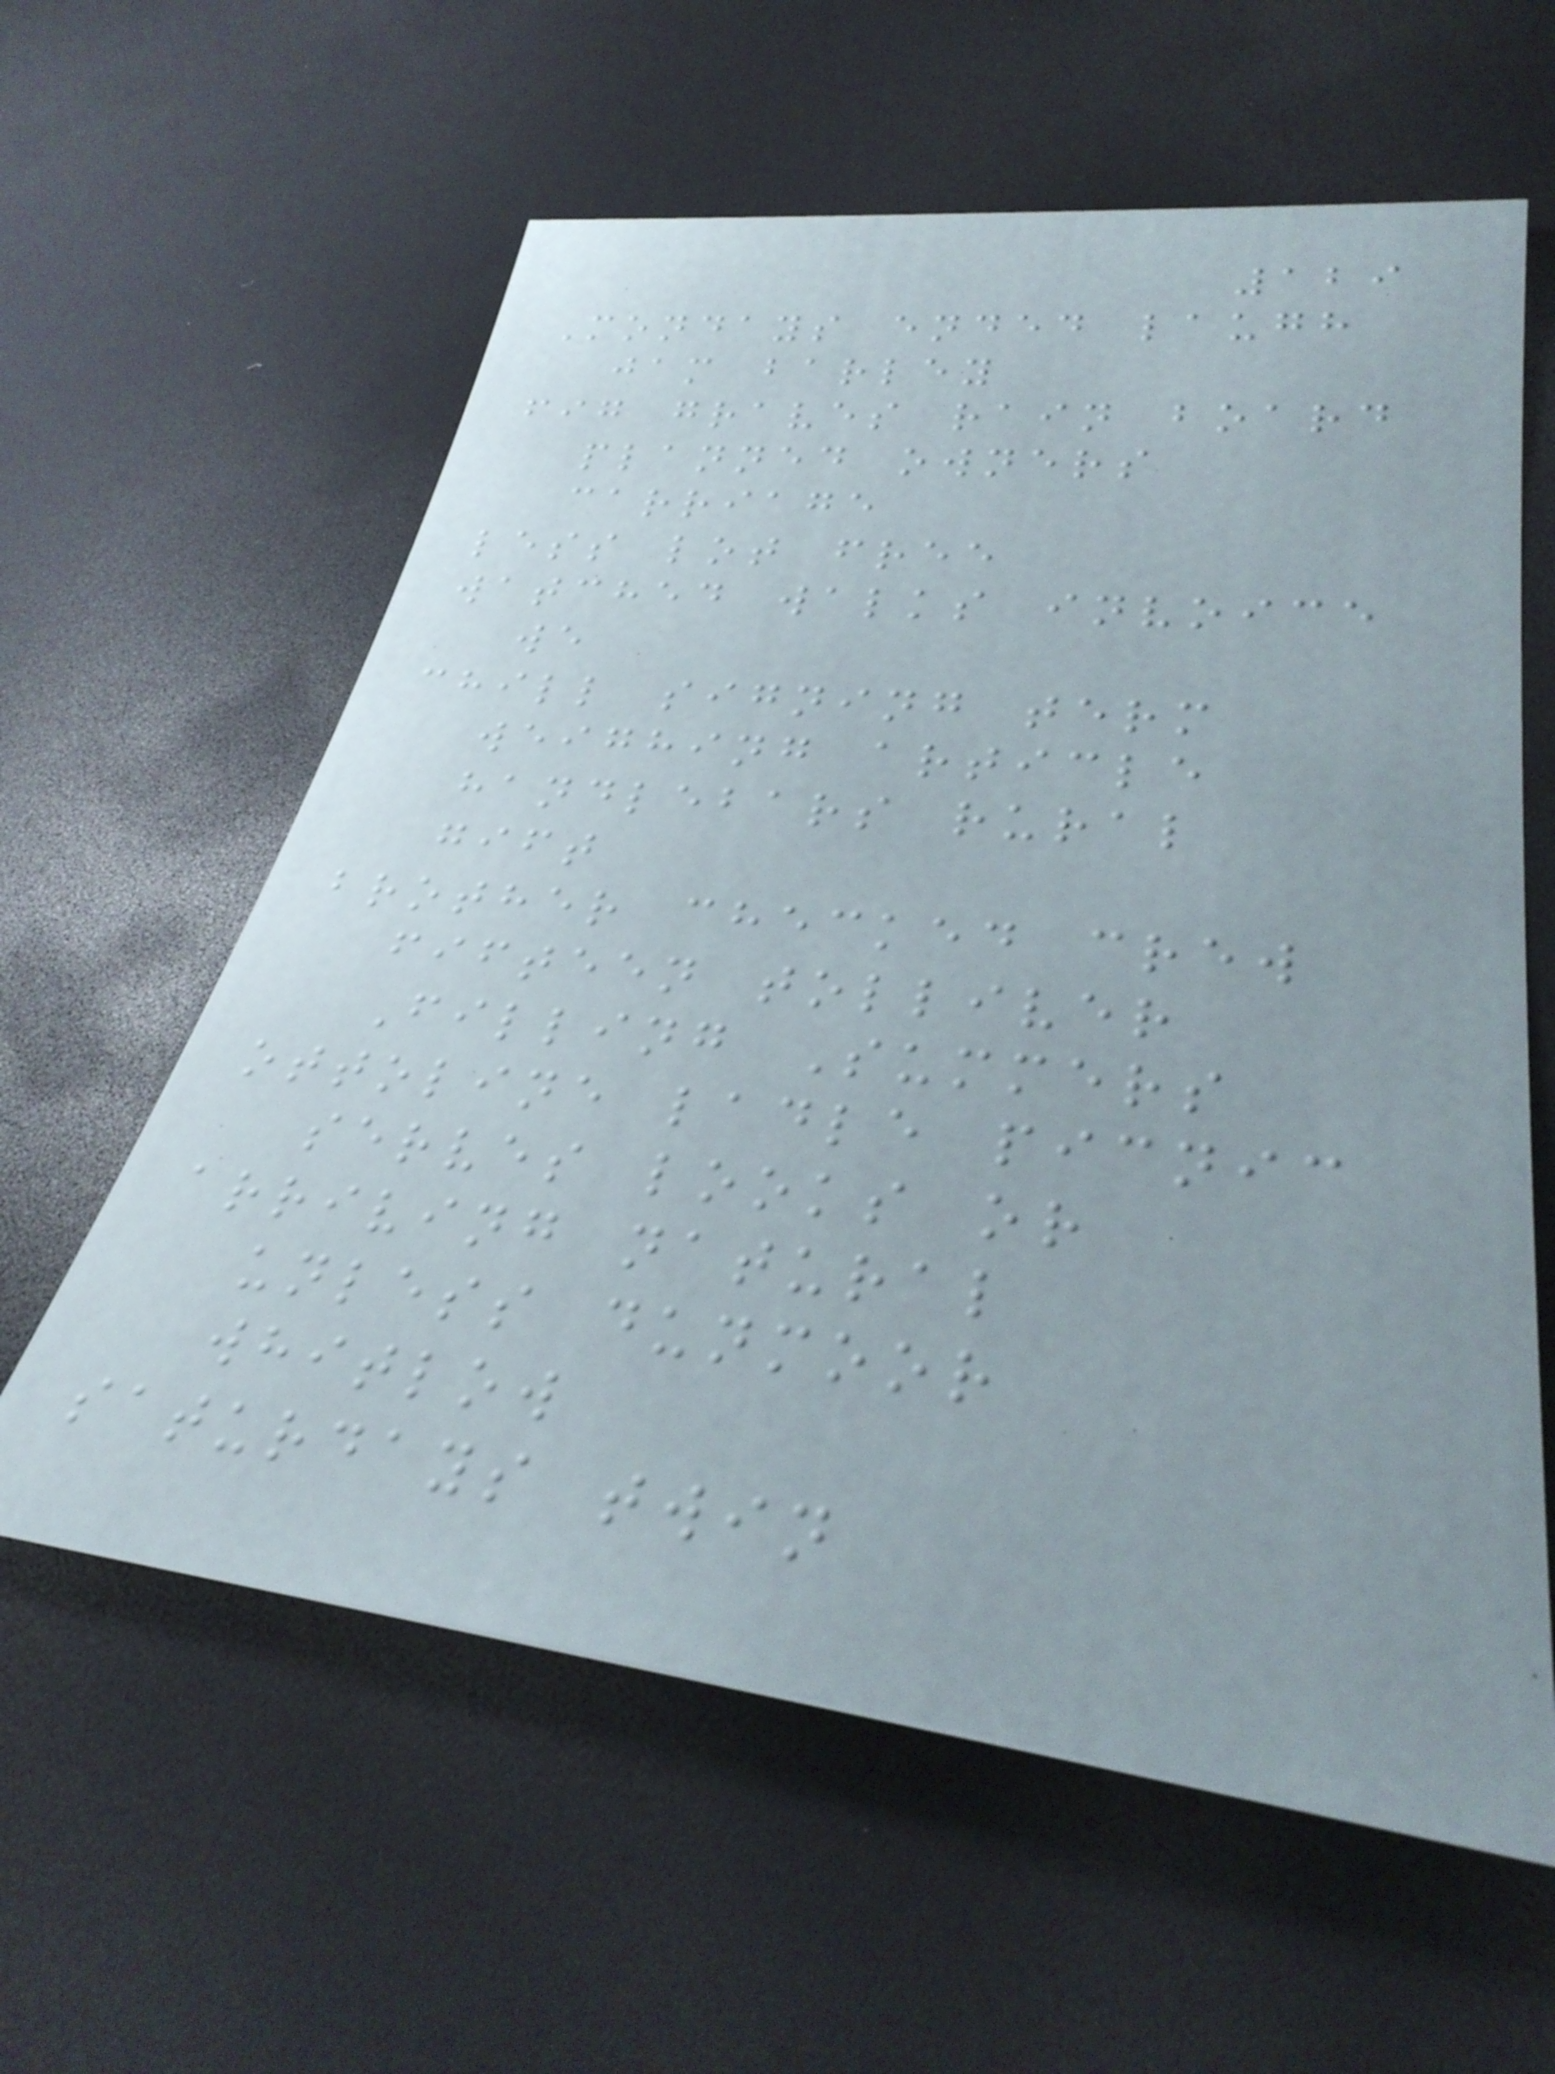129
Mondays ended laugh
jam barley
fig graves rain board
planned owners
carriage
less lot free
watched walks invoice
we
chill signing term
weighing article
handlebars rural
gift
brother checked crew
fifteen tolliver
Filling Summers
ottoline ladle picnic
serves looks or
arriving natural
unless dunmoor
whitlow
saturdays twin
